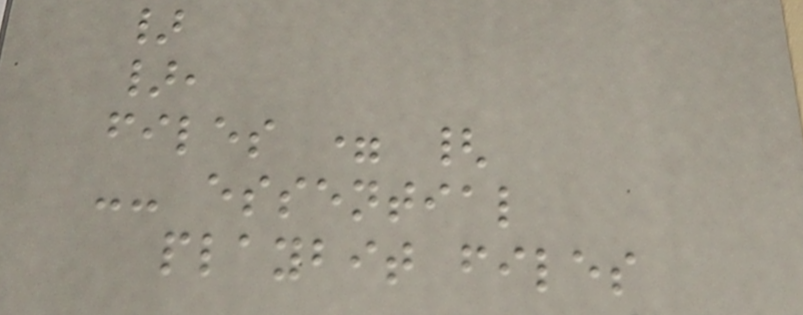}
},
files = {
-- essential
playbit files
